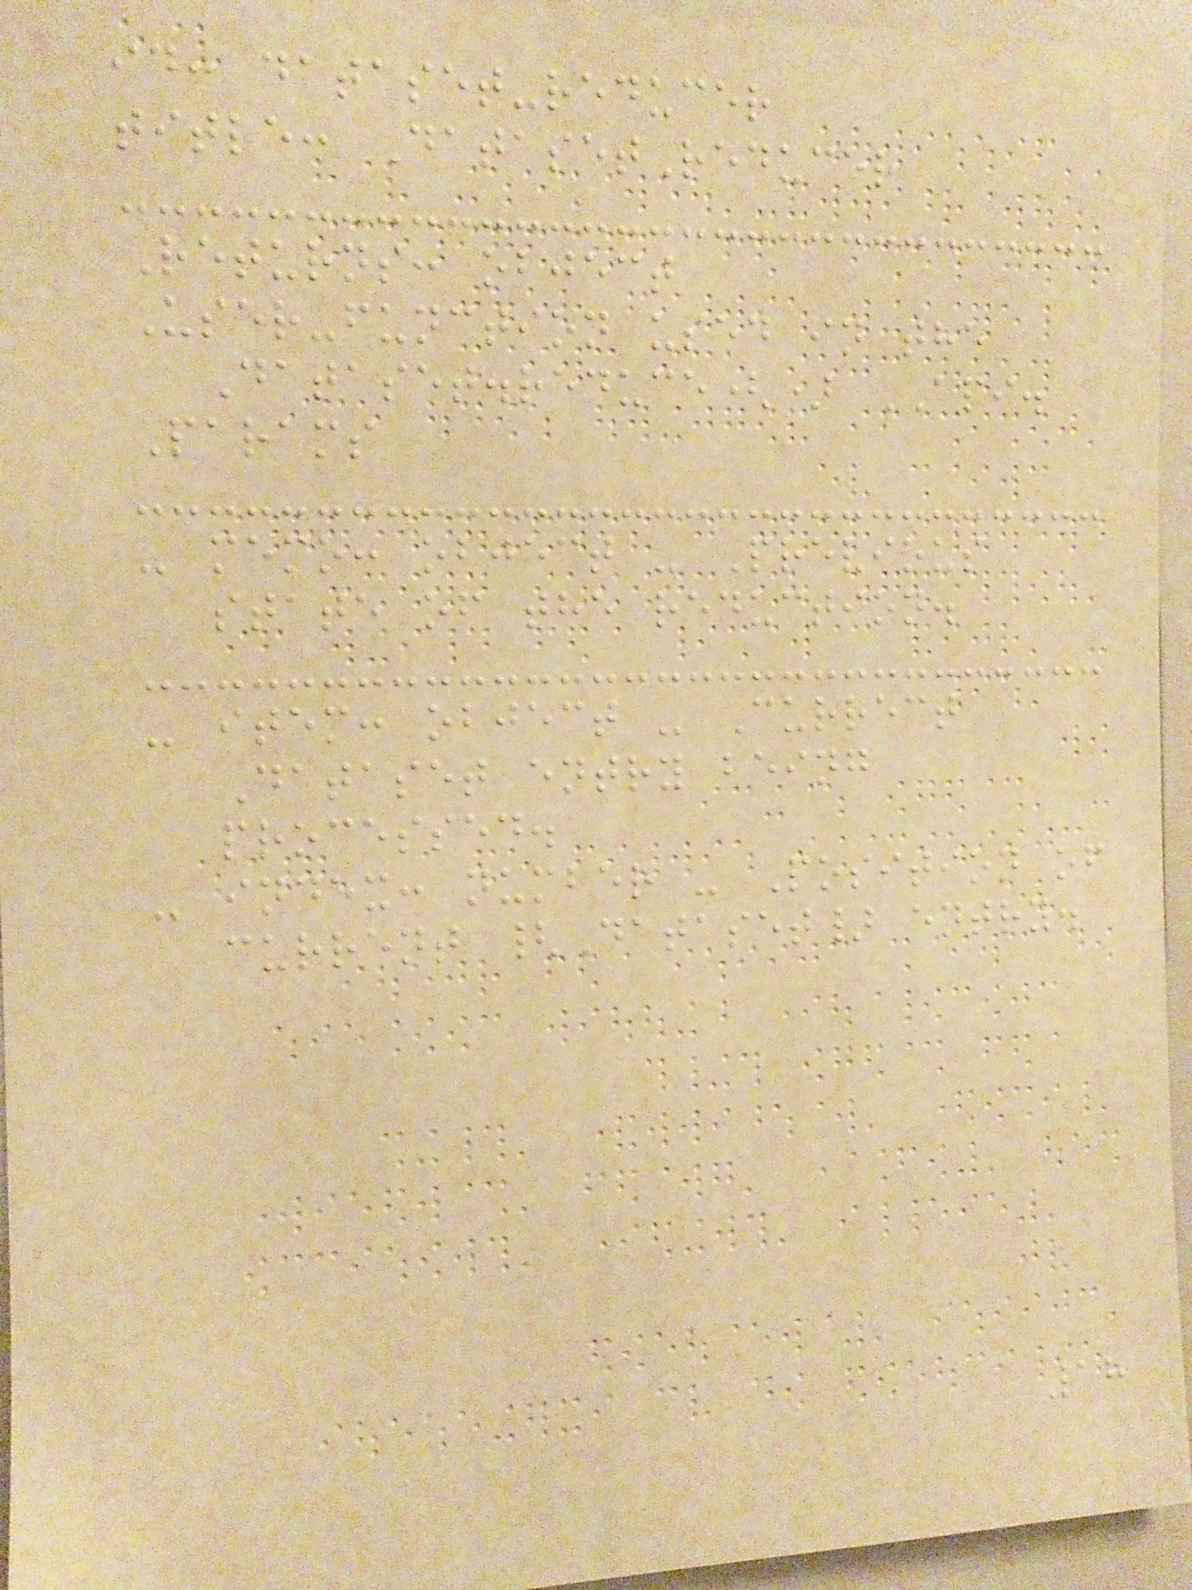id: dataset-reducer
title: DatasetReducer
Returns: object
User-function used in the
Dataset.reduce() API.
Params
- memo: object - Previous
state of the reduction.
- item: object - Currect
Dataset entry being
processed.
- index: number - Position of
current {Dataset} entry.
18
